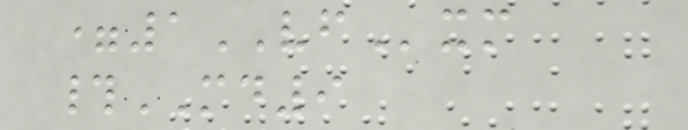=1VFxm
#MD9
